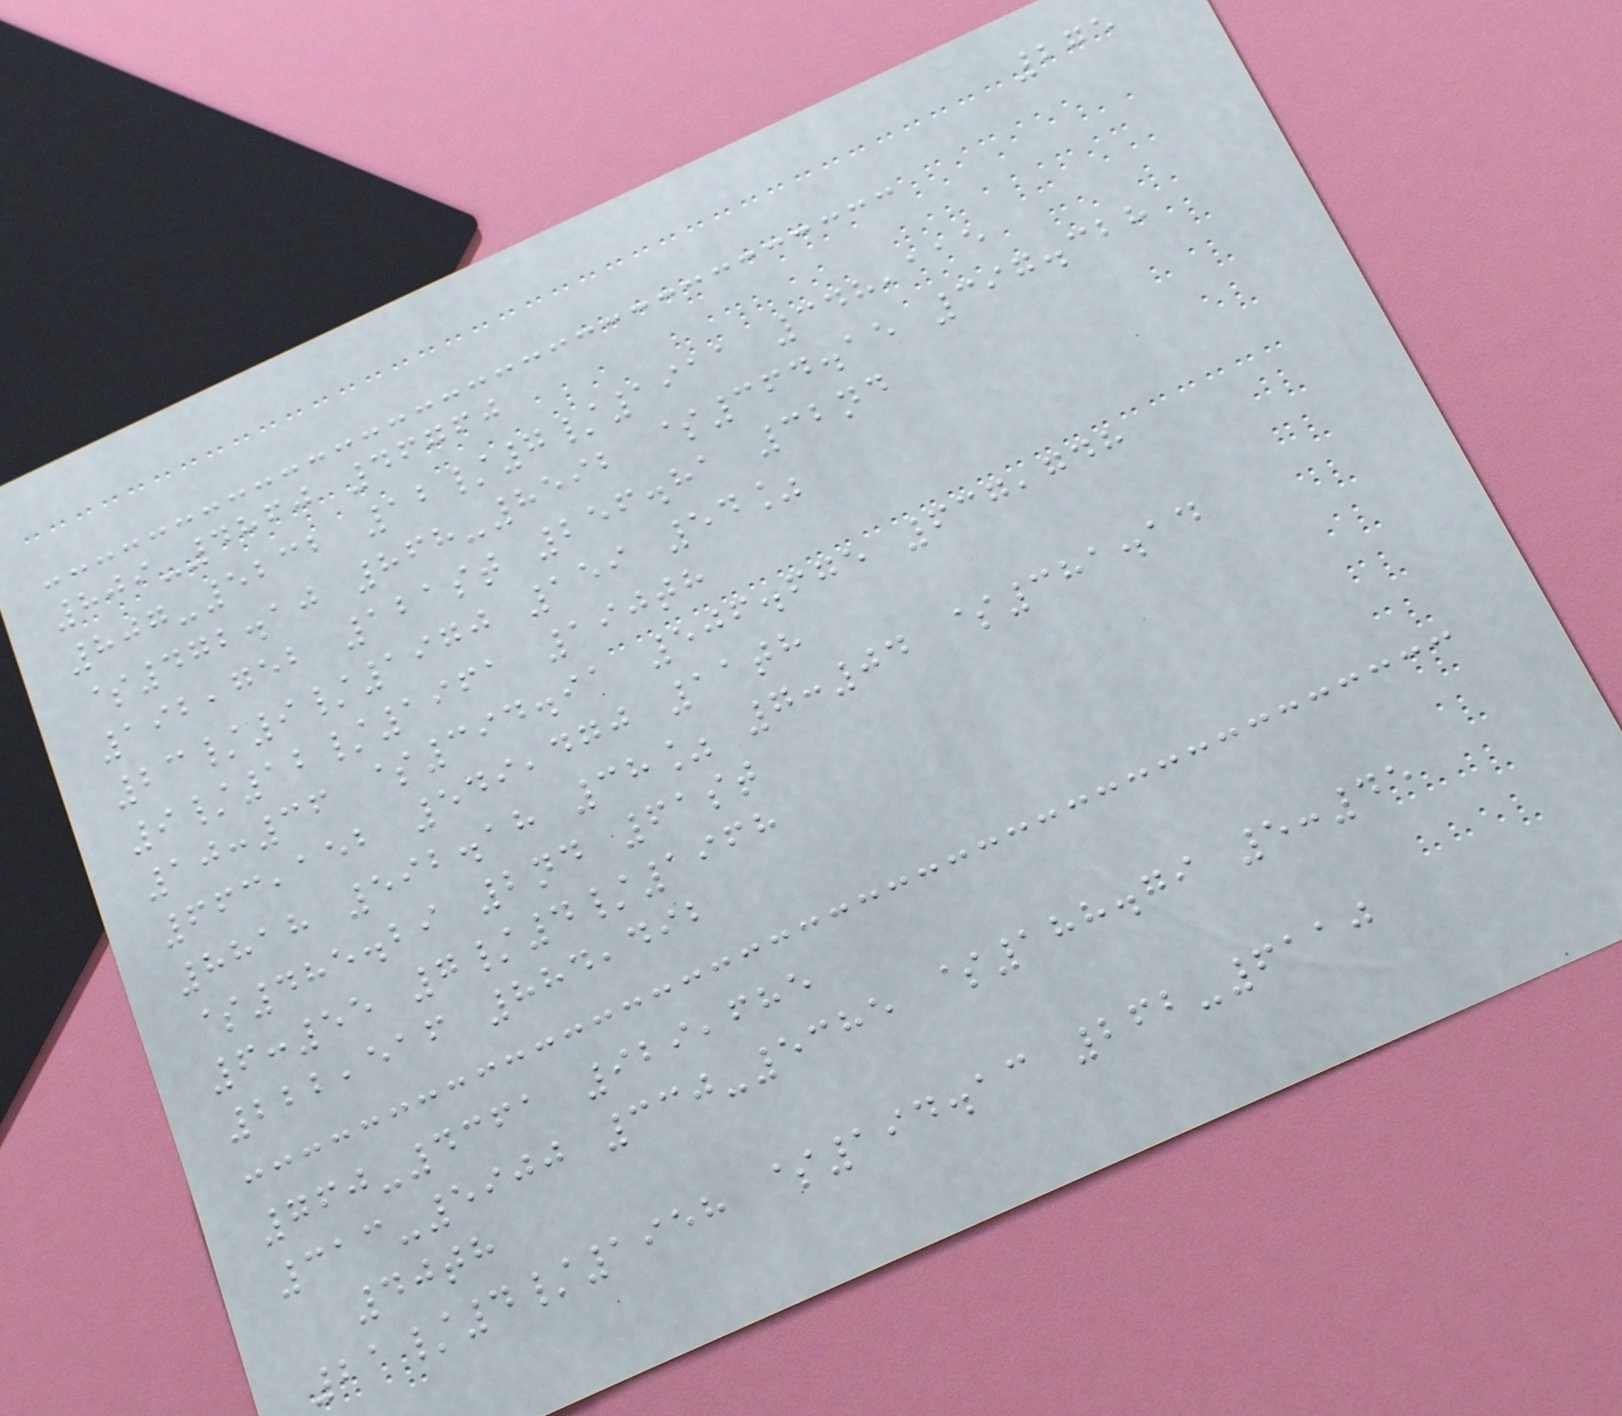275
809-4860 46760
807-5232 12/7/1911 348,115
$472.10 868-8592 $364.15 397.328
192,752 121st 256.81 32nd
23/9/1970 159 54%
9/12/1961 190th
10:36 $394.91 506.675 637,748
663,152 549,470 11th
8818 592.18 38% 7:04 $381.14
$485.29 2nd 61st
6:55 7/4/1968
222,516 884,492
760-4361 929,685
313-5900 330-5385 $188.79 5:45
40th
21/4/1958 $194.13 262-6110
